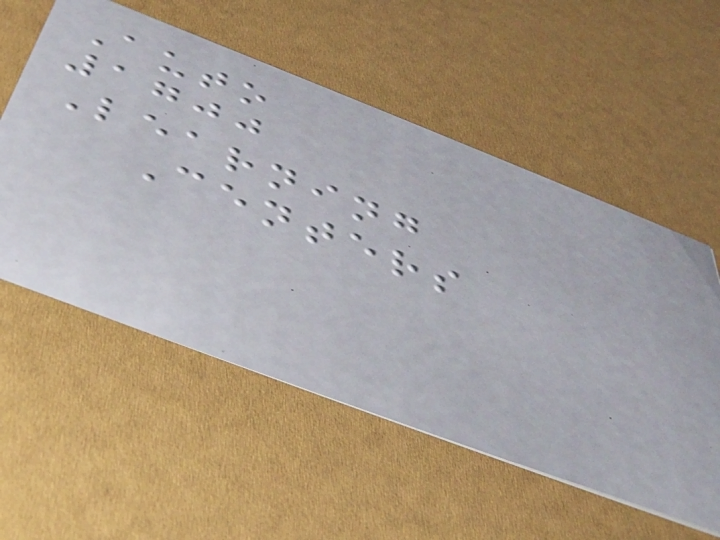Auto
1700
Learning
Centers
